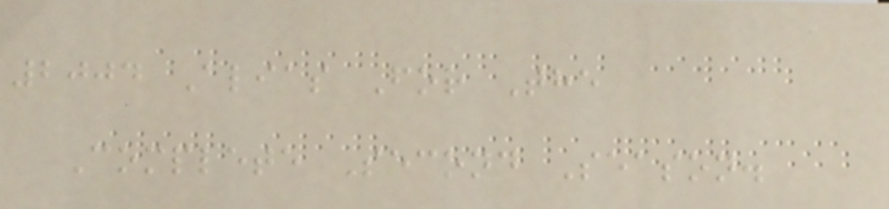2004 Alias For The
Complete Second Season.
